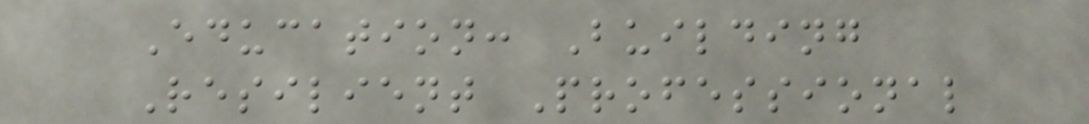Education: Building
Resilient Professional
